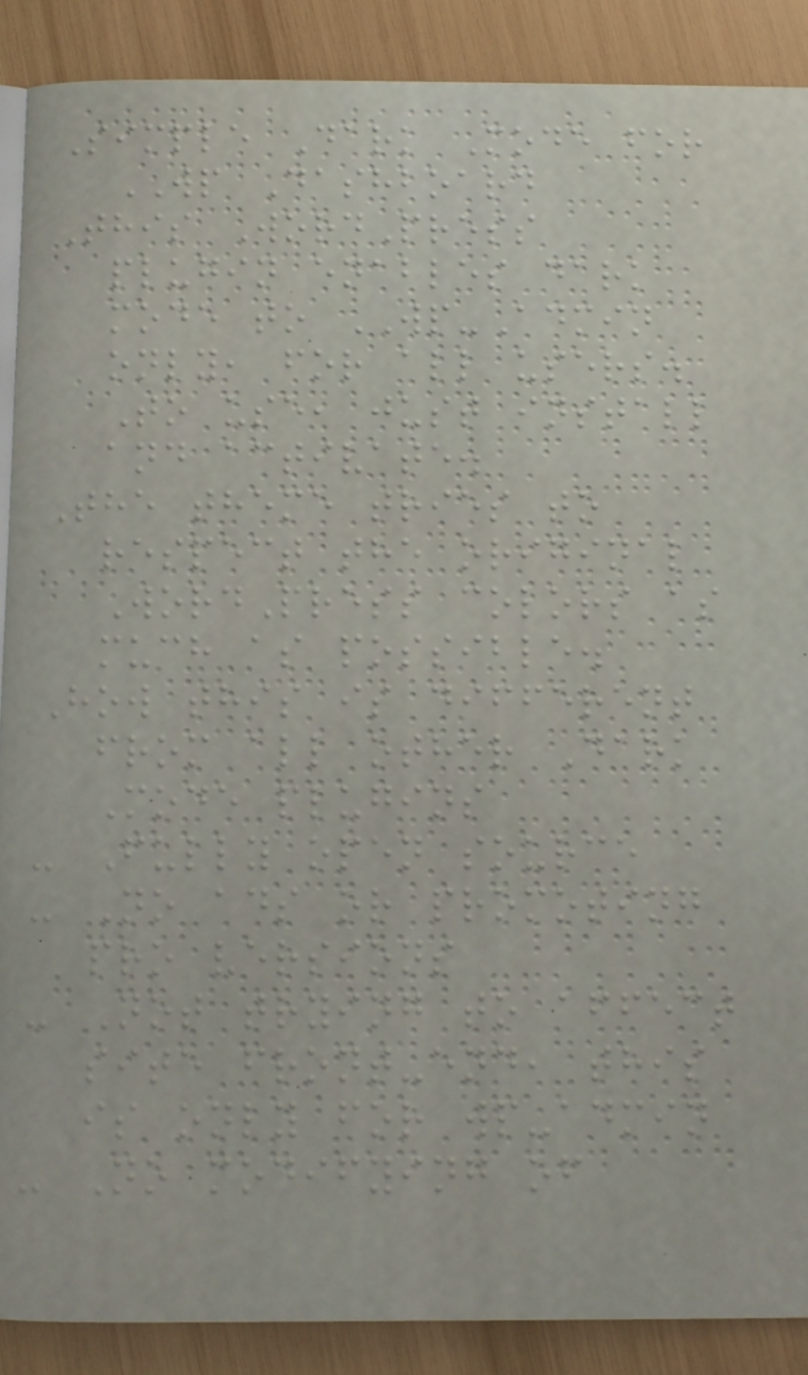Simple Dark Mode for
WP Dashboard
This WordPress
plugin enables dark
mode to WP-Admin
only, for all users.
To use, just install
and activate.
The theme tries to
respect the original
WordPress colors as
much as possible.
How this is different
from all other Dark
Mode plugins
- Fully open source
- No ads or promoting
pro versions
- Not trying to affect
site front-end, this
is only for wp-admin
- No modifying of
